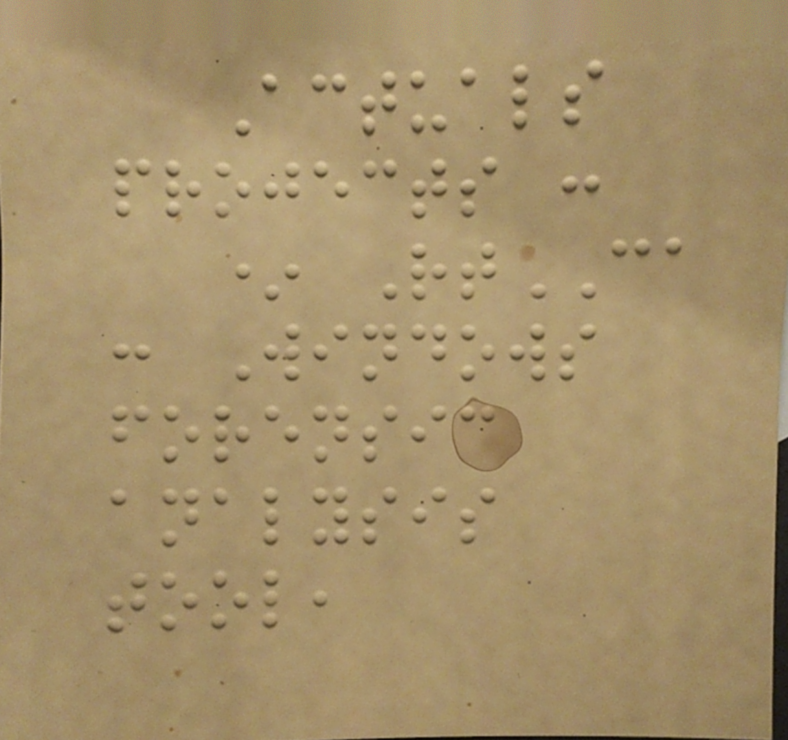Actuals
projects :
* RtCA
: Windows
forensic
analysis
tool,
